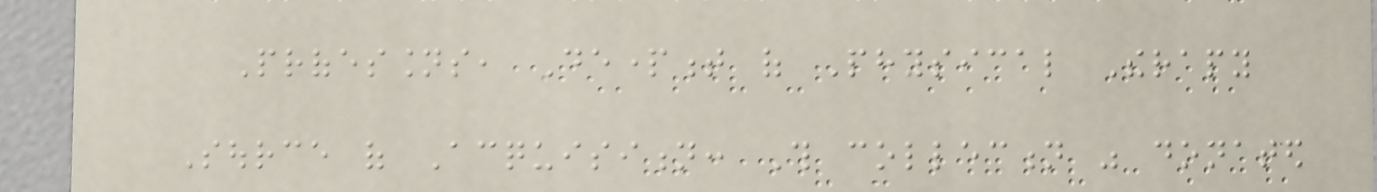Professions, Department of Physical Therapy
Source of Acquisition: This collection was donated
